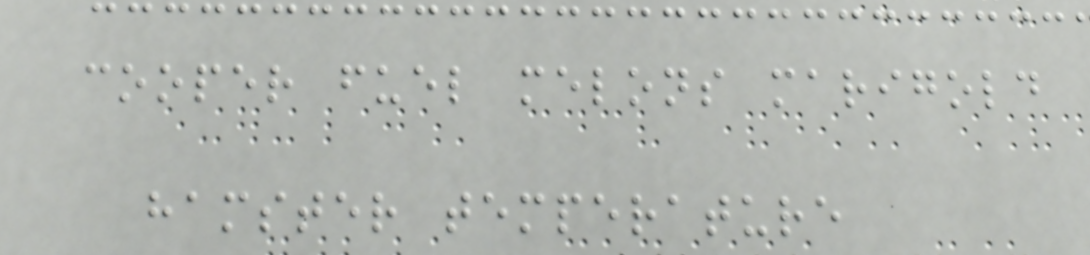cooper fuel melons marigold
hamster temperature
